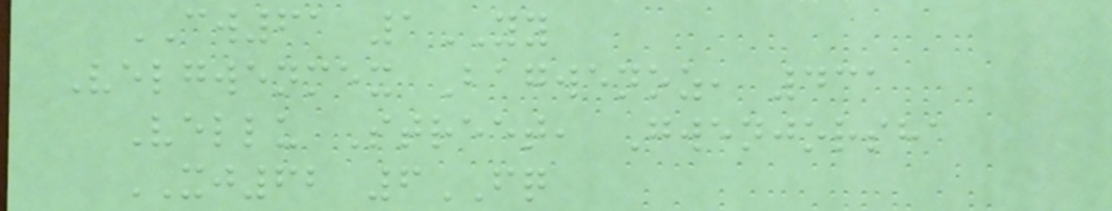CW61 1YY
Velgwenmex Bagwenoz, 431
Vellu Street, Gwenjorsha
XJ62 6FQ
